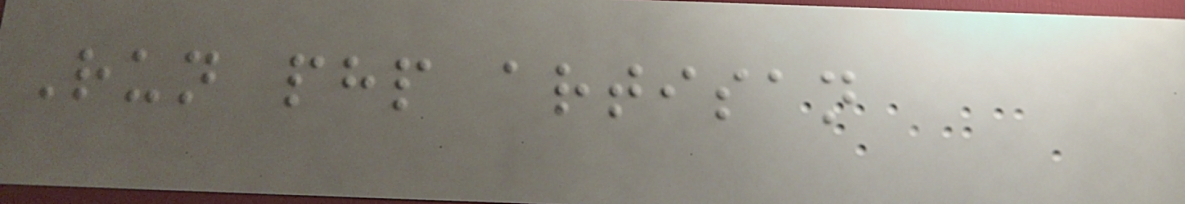Run php artisan
